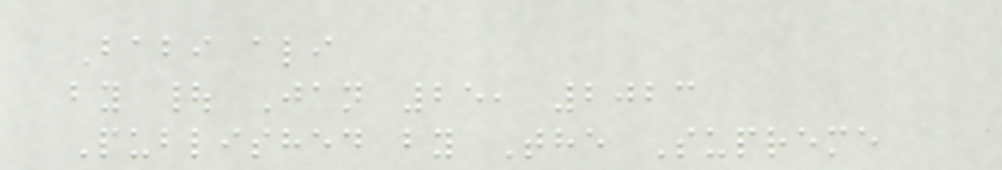Babi ali
by | Jan 25, 2023
Published by The Supreme
